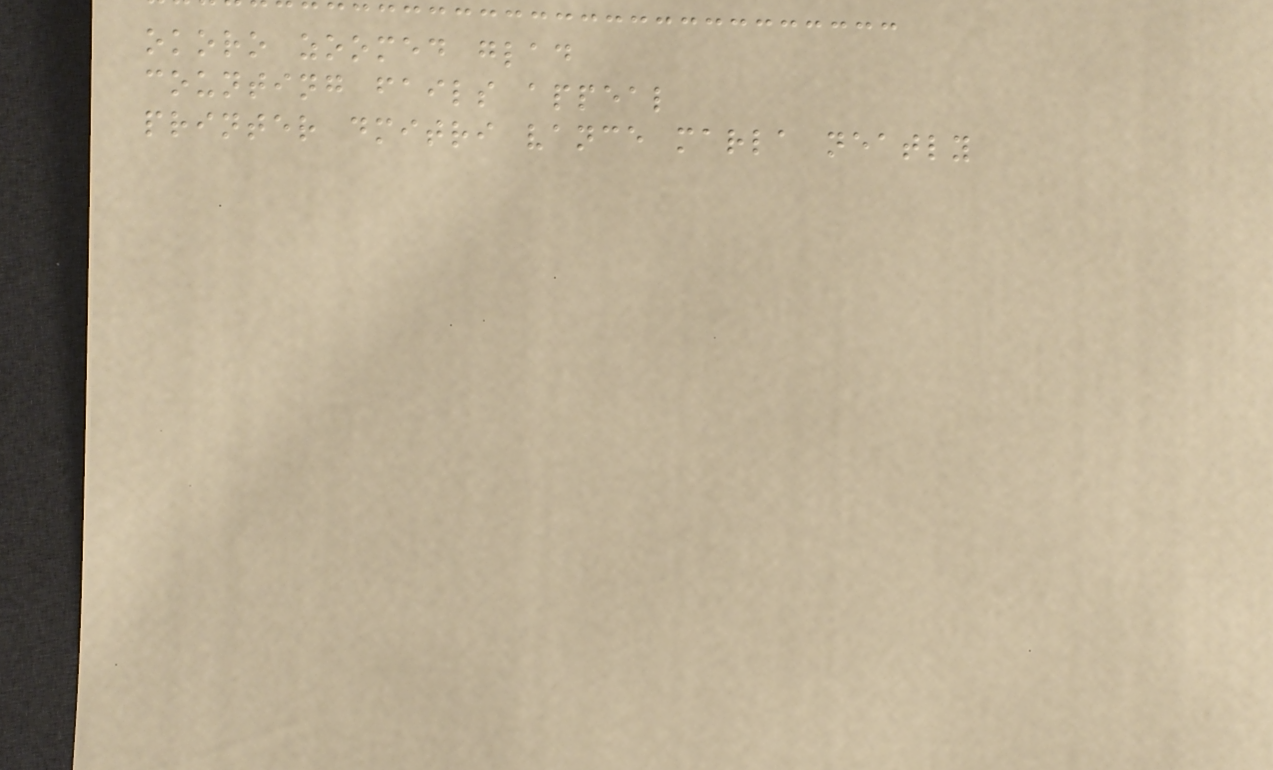okoro zoomed glad
counting fails appeal
printer dmitri vance marla neatly
